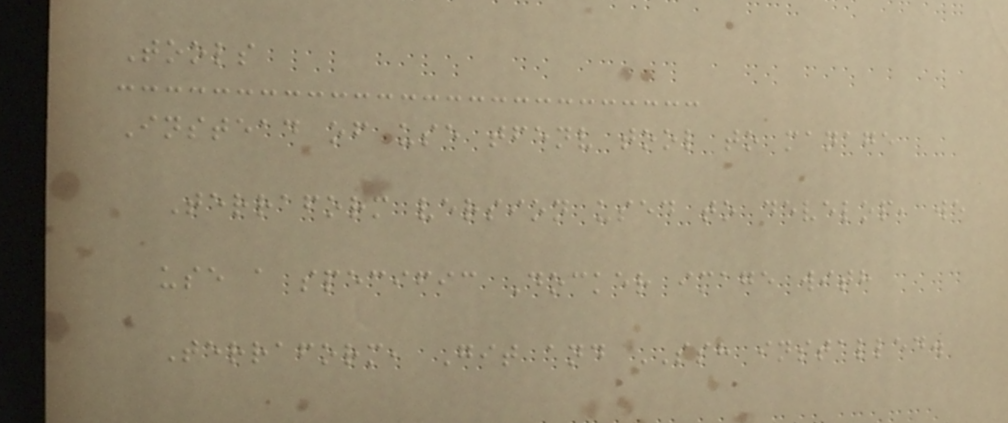Tools
Instead of use tfenv tool to manage
Terraform version used to develop, we
use a specific Docker image with
Terraform, Git and SSH installed.
